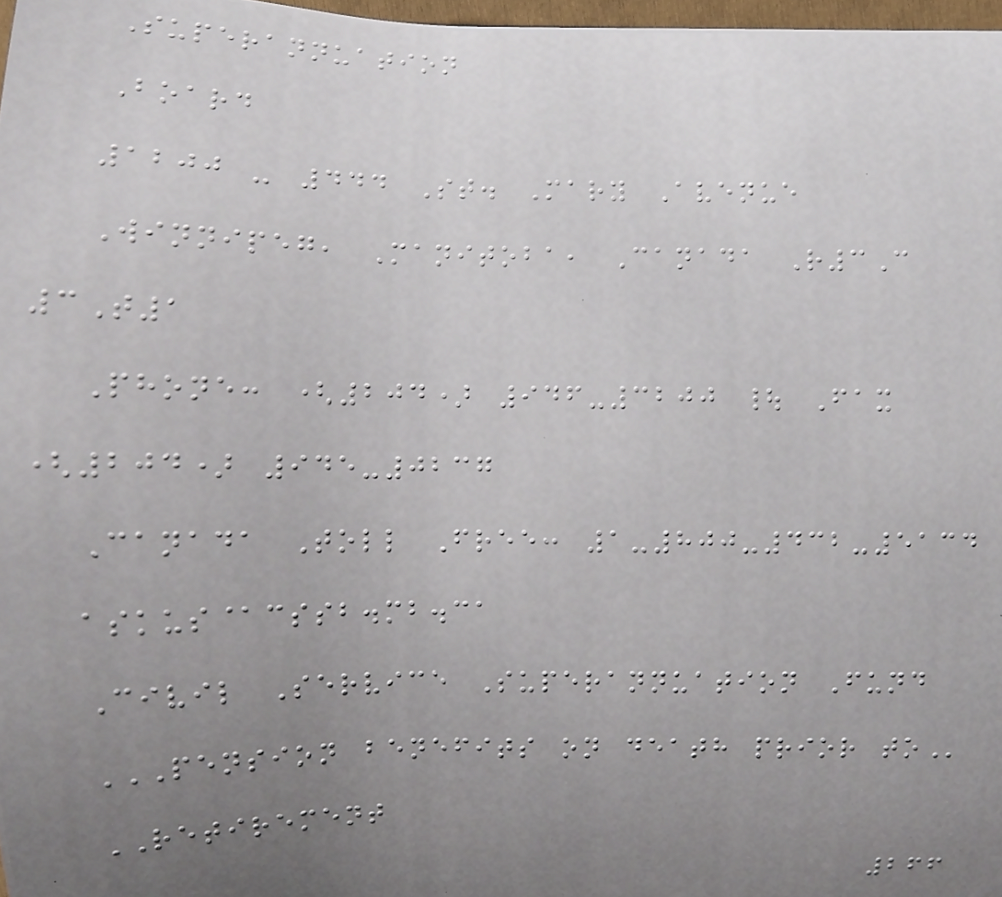Superannuation
Board
1200 - 444 St. Mary Avenue
Winnipeg, Manitoba, Canada R3C
3T1
Phone: (204) 946-3200 | Fax
(204) 945-0237
Canada Toll Free: 1-800-432-5134
askus@cssb.mb.ca
Civil Service Superannuation Fund
PENSION BENEFITS ON DEATH PRIOR TO
RETIREMENT
266
